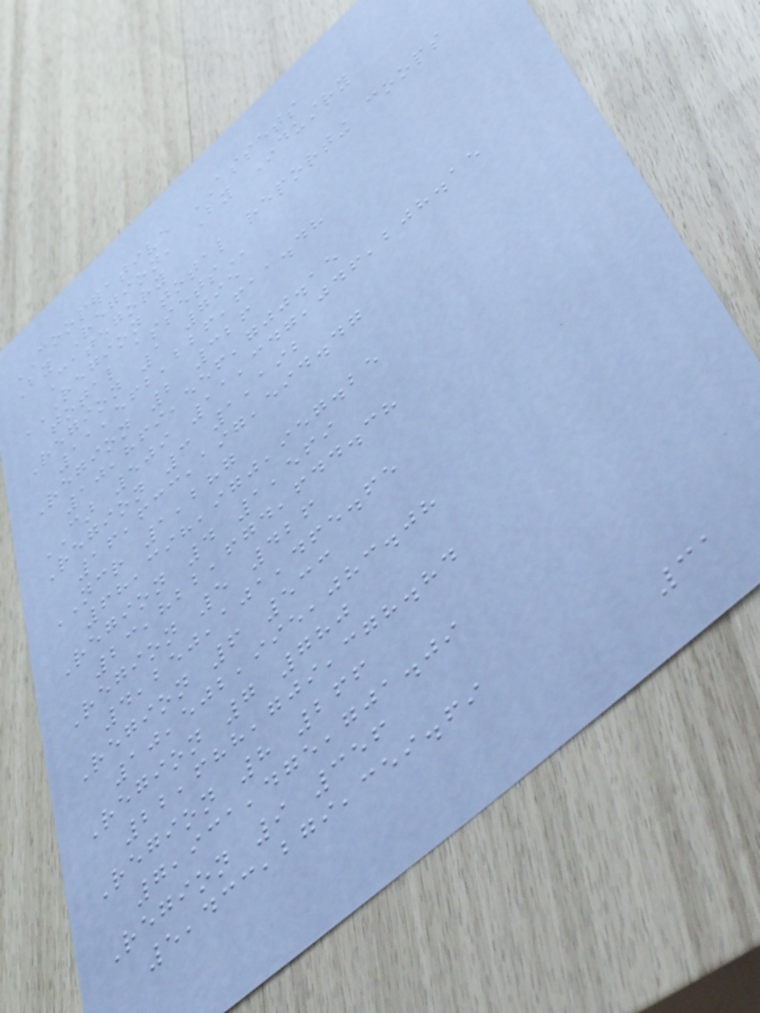COOPERATIVE ASSETS
By Region, By Industry
Category
REGION TOTAL REPORTING COOPS
TOTAL ASSETS
Region 1 795
11,562,226,611.48
Region 2 326
10,869,556,700.15
CAR 509 11,347,046,208.15
Region 3 1,192
16,633,197,594.47
NCR 1,287
68,398,970,957.25
Region 4 1,569
23,822,674,644.38
Region 5 426
4,250,101,465.65
Region 6 533
10,502,995,083.08
Region 7 780
22,688,709,378.84
Region 8 266
7,931,475,701.09
Region 9 356
5,433,279,359.69
31
